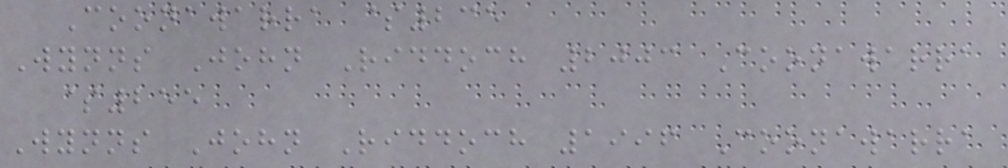Coonawarra $235
Wynns John Riddoch 2003 Coonawarra
$255
Wynns John Riddoch 1996 Coonawarra
